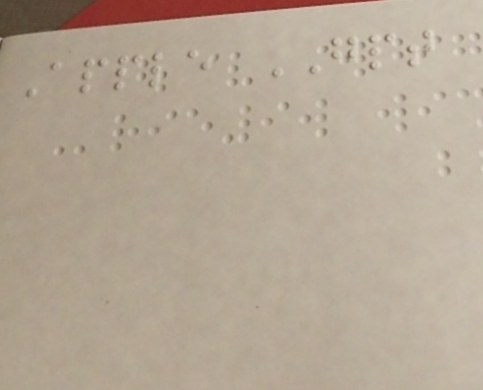Apple GPT
